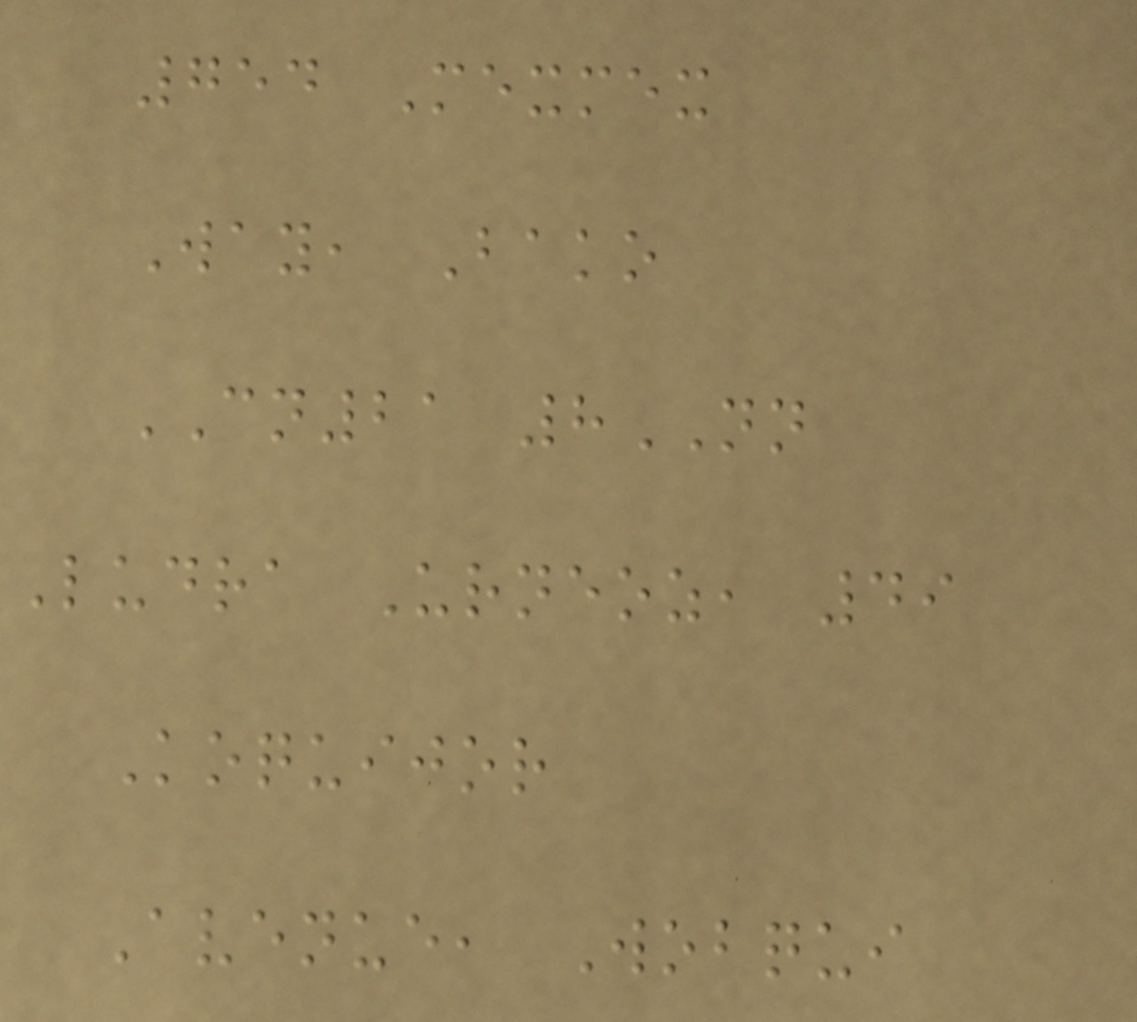754 Mexmex
Way, Bako
CN21 8NN
Ludra Urneoz, 49
Koquijor
Avenue, Wobqui
